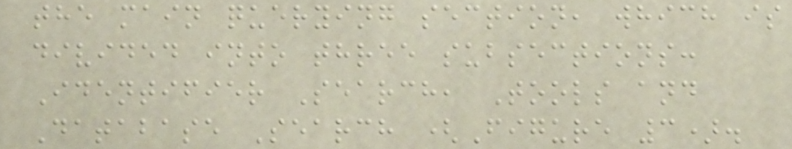the main querying section, which is
divided into three subsections:
Identifier Search, Tools and
Database Search (Figure 3).
